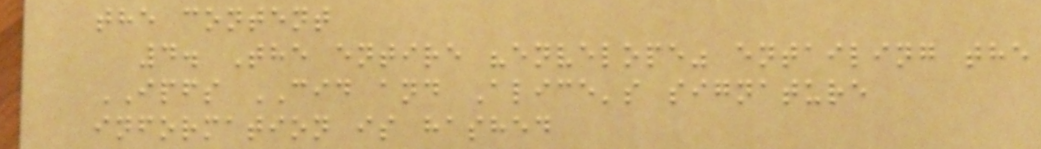the content
4. The entire "envelope" entailing the
IPFS CID and Alice's signature
information is hashed
